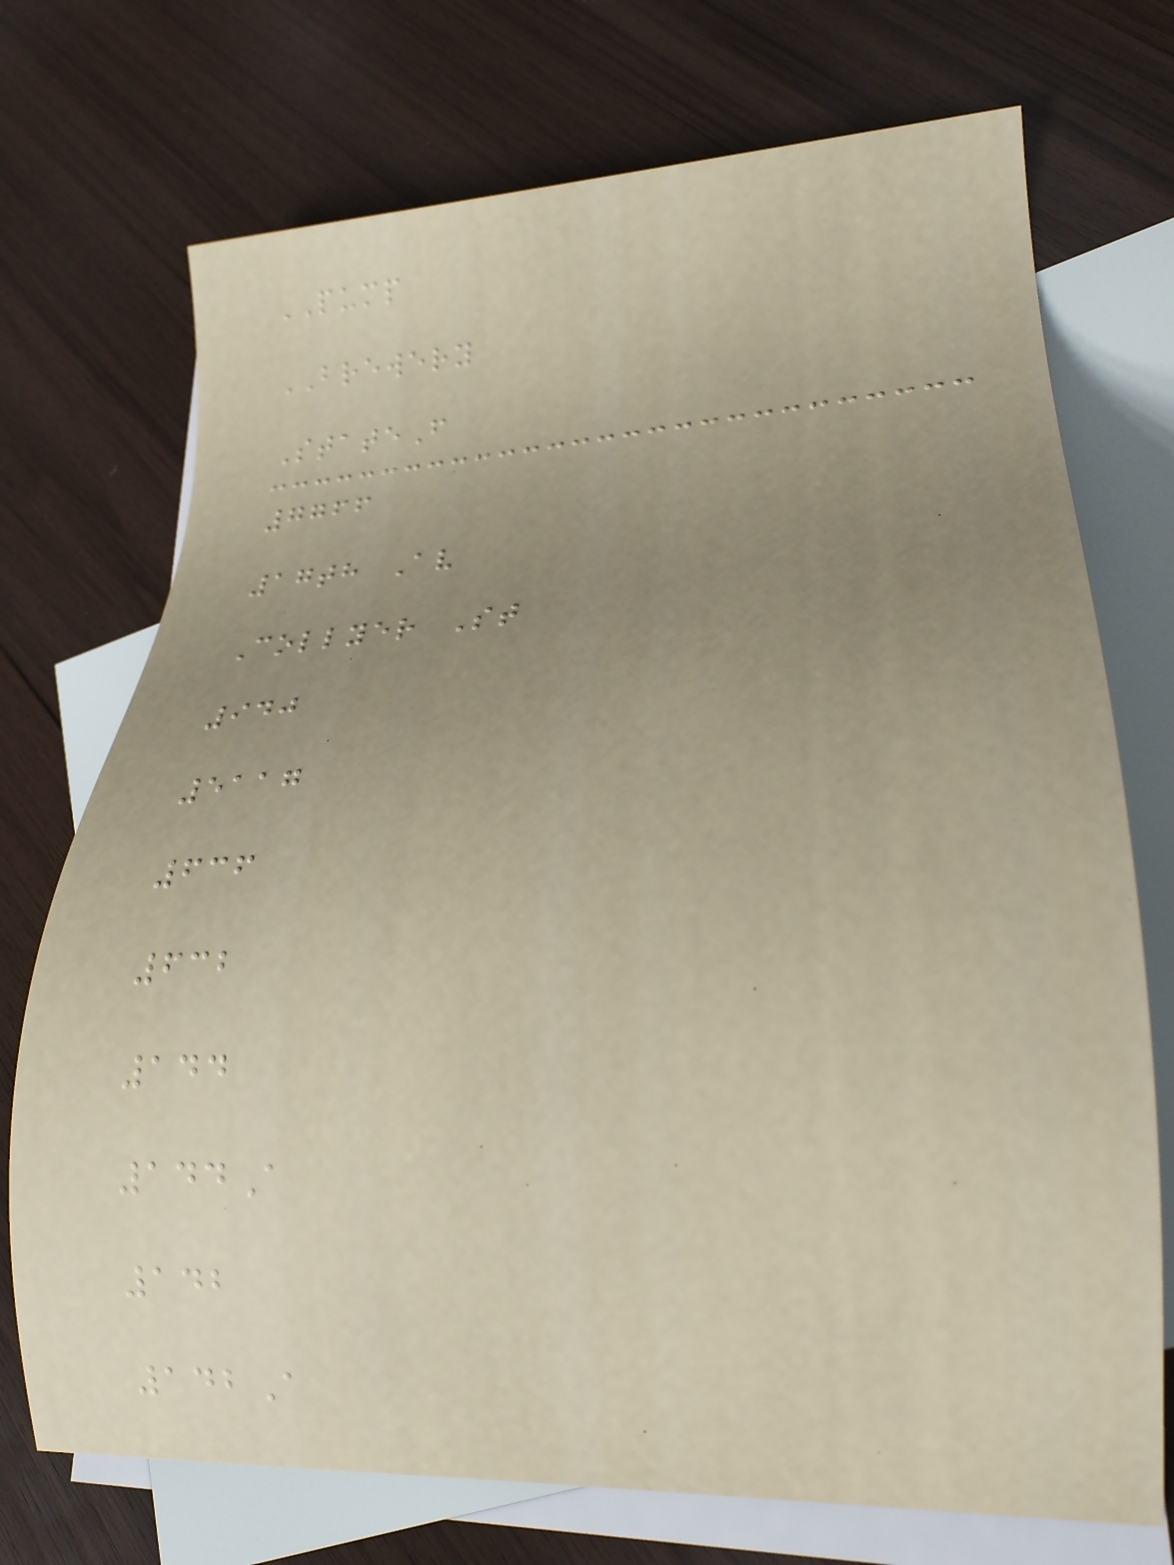PUMP
BREWERY
StateF
7766
17th Av
Collyer St
940
5117
636
632
144
144A
142
142A
